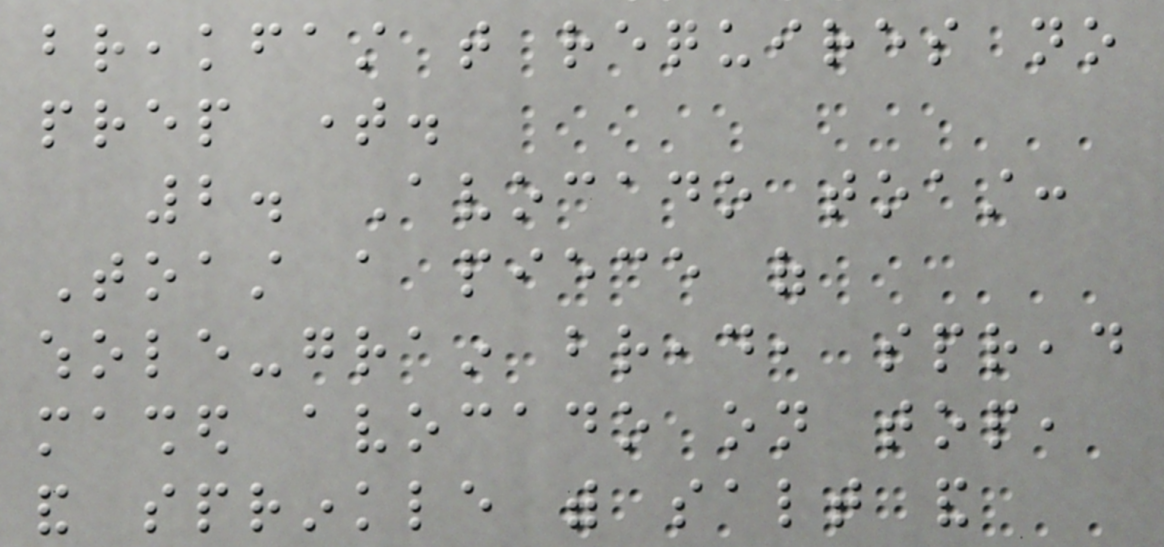breakfast that requires no
prep time.
2. Avocado toast:
Toast a piece of
whole-grain bread, spread
mashed avocado on top,
and sprinkle with salt and
